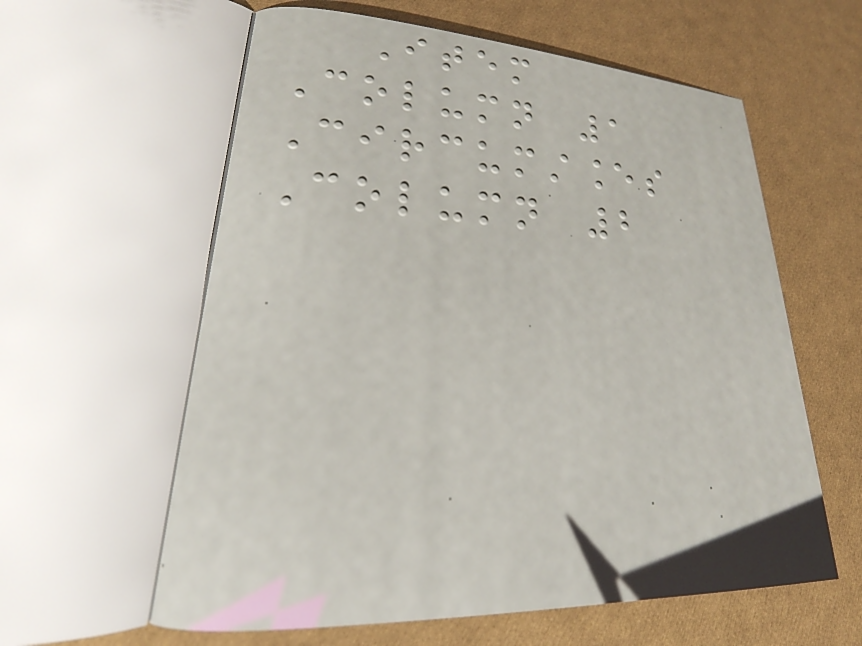Item
Column 1
Circumstances
Column 2
